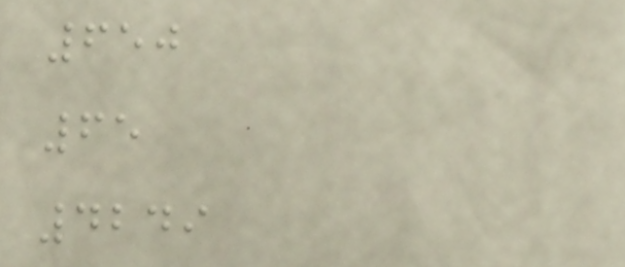650
65
4249
